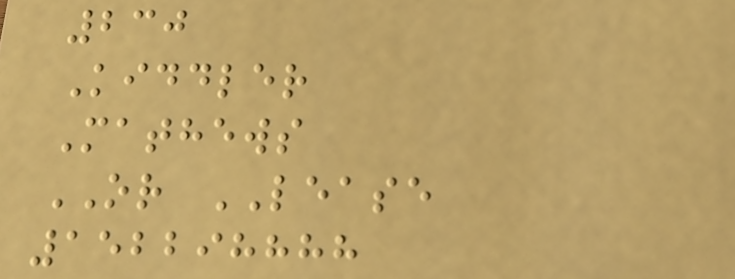230
Kiddler
Mathews
OR LEASE
152298888
